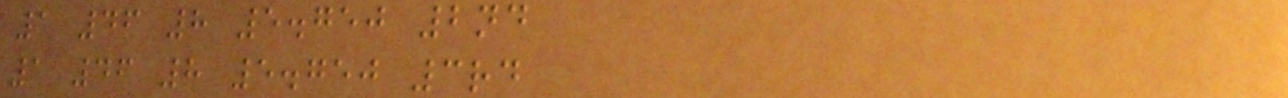1 46 8 5.750 2nd
1 46 8 5.750 3rd
